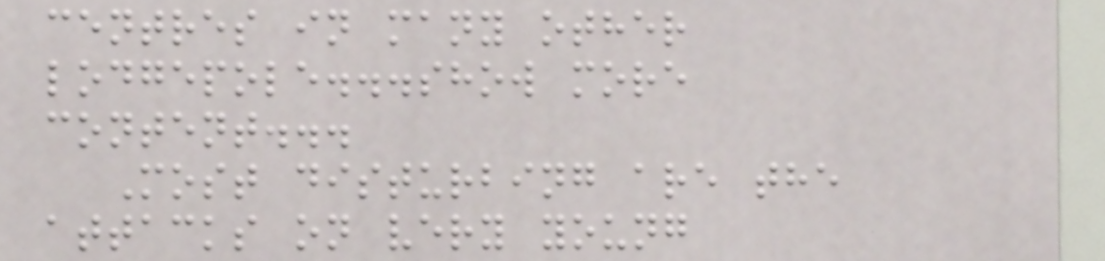centres in many other
lodgepole...show more
content...
Most disturbing are the
attacks on very young
